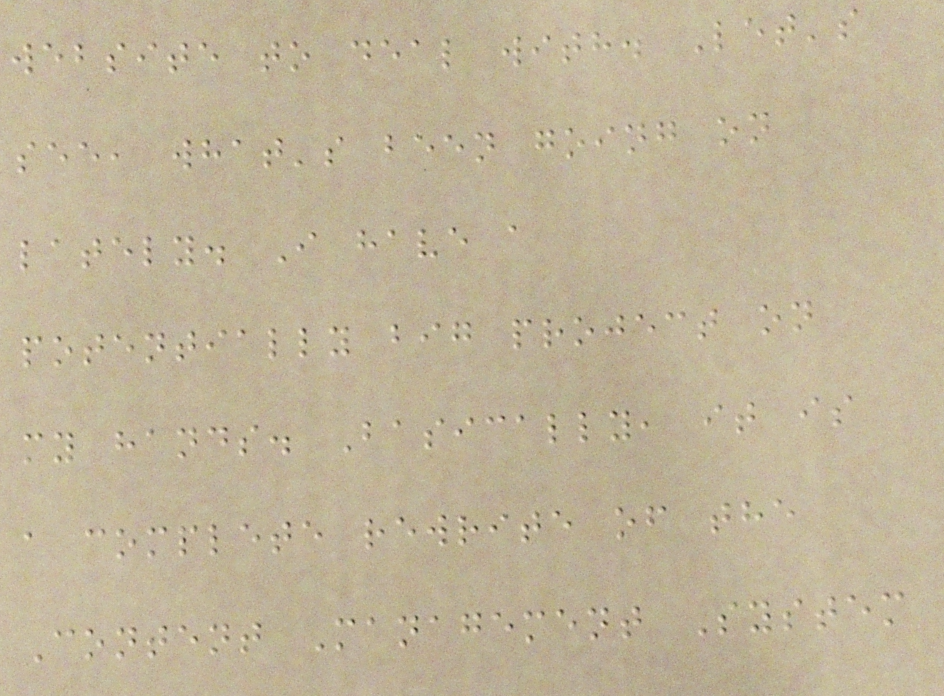website to deal with. Let's
see, what's been going on
lately. I have a
potentially big project on
my hands. Basically, it is
a complete rewrite of the
Content Management System
